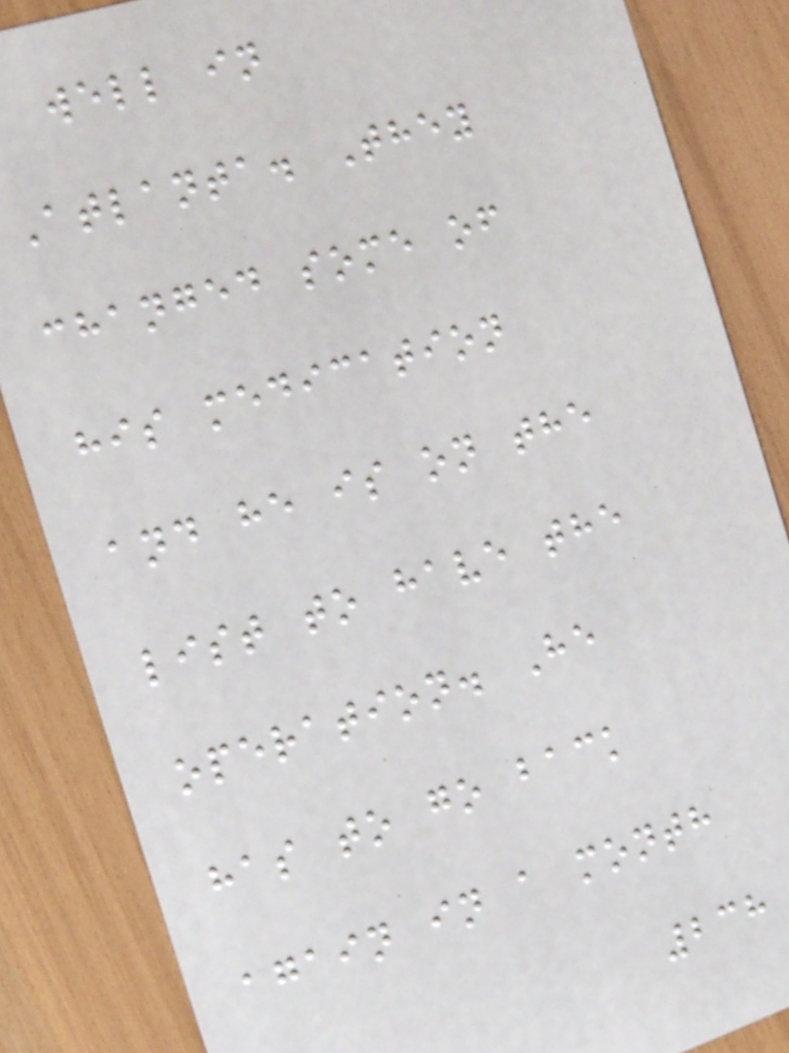well in
Atlanta. They
changed some of
his medication
and he is on the
list to have the
operation. He
has to go back
again in a month
238
